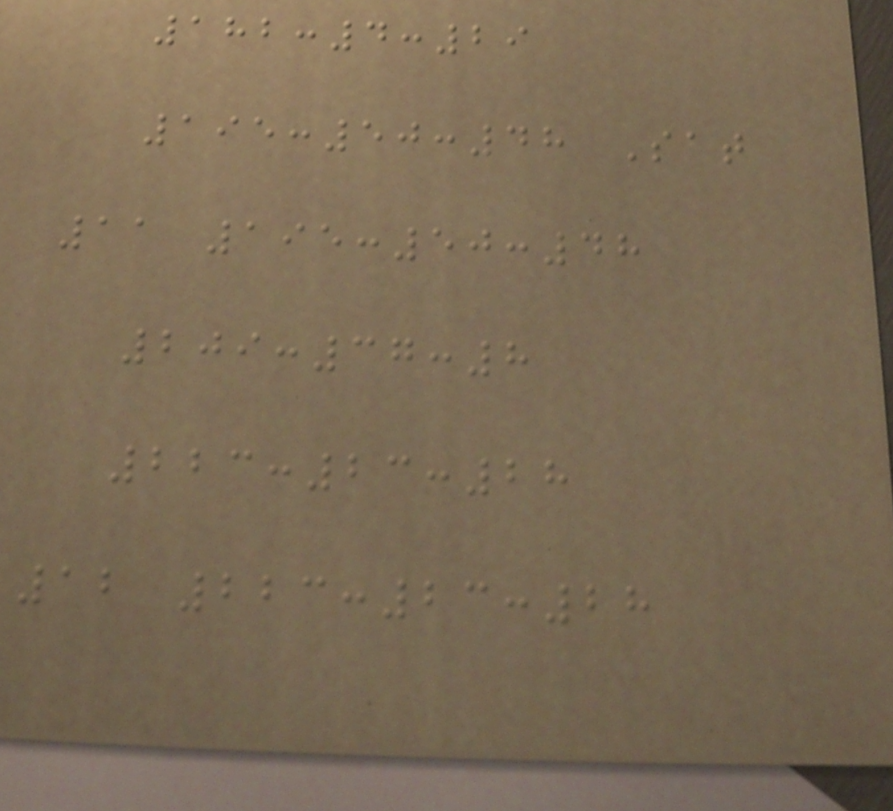182:4:29
195:50:48 Sat
11 195:50:48
209:37:8
223:23:28
12 223:23:28
